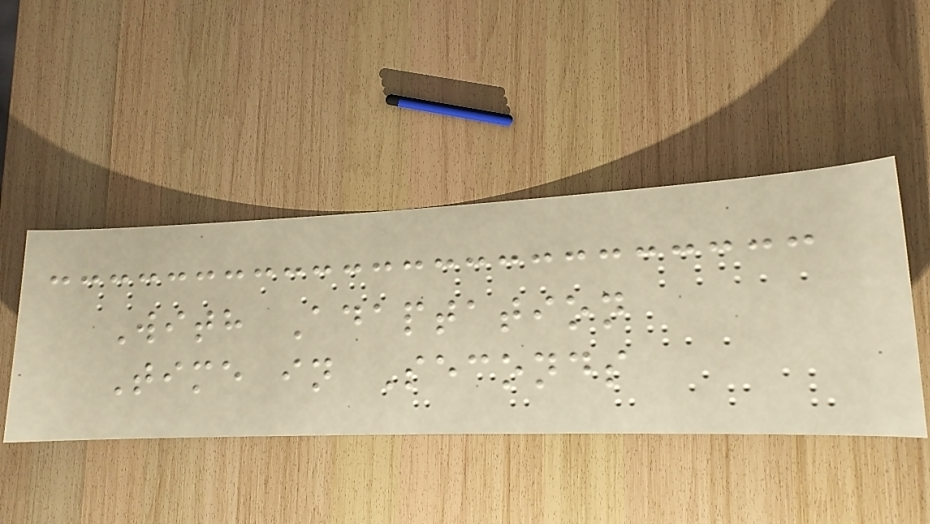With Adaptation
Time in Seconds
